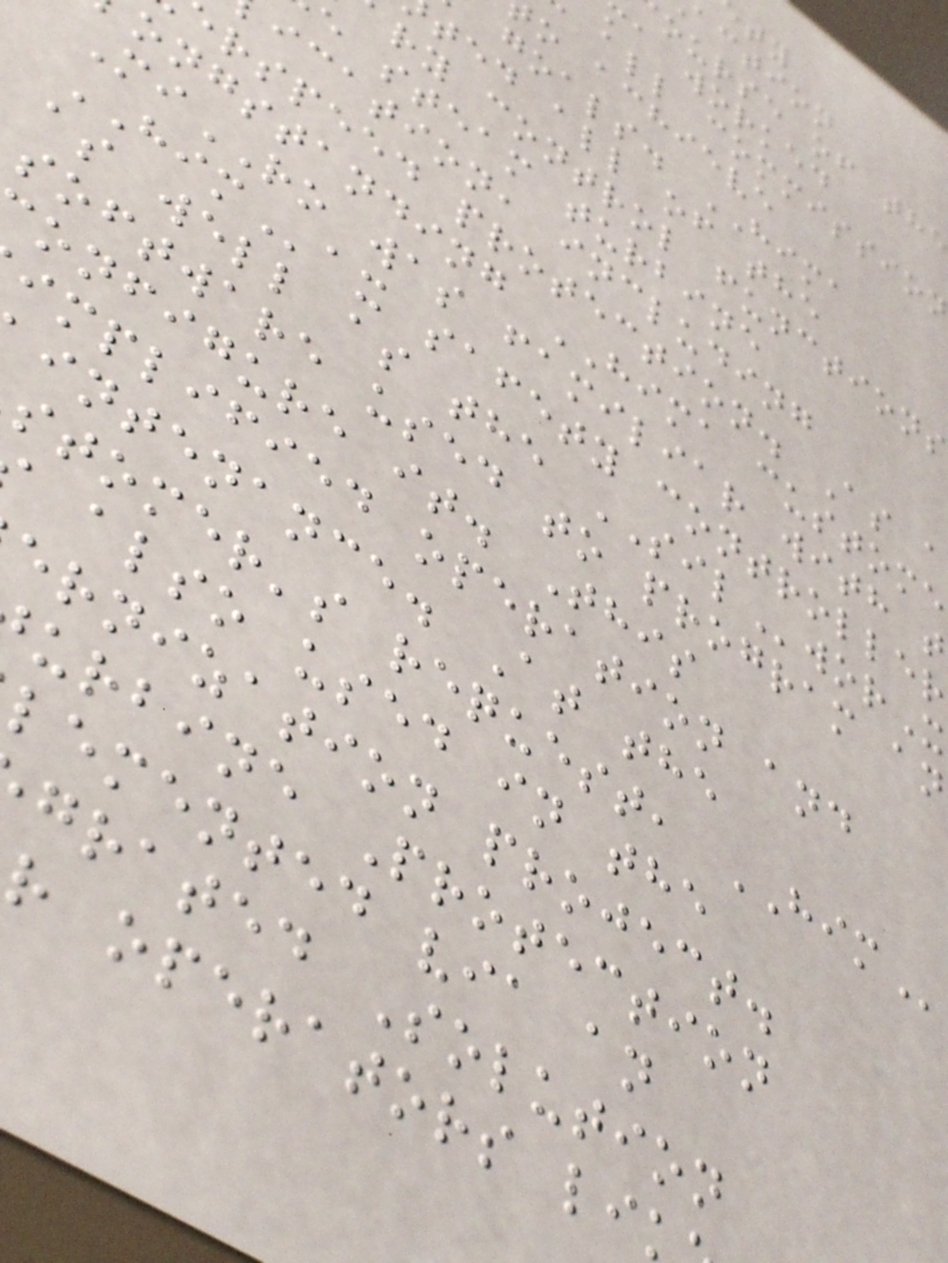action
ourse of the
ma worked
all commission
o achieve
goals. HIMA
ted all of the
ry control functions
e steam turbine
ication, including
rspeed protection. As a
ongstanding HIMA custome
MiRO was familiar with t
HIMax safety controller
as well as the SILworX
software used to program an
onfigure it. This
implified operation and
intenance. At the
stomer's request, HIM
also used in the
ernization project.
urbine Protection
lemented via an
grated Solution
r operators li
